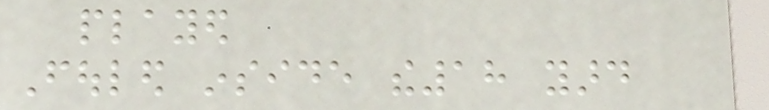played
Fouled inside the18 yard
